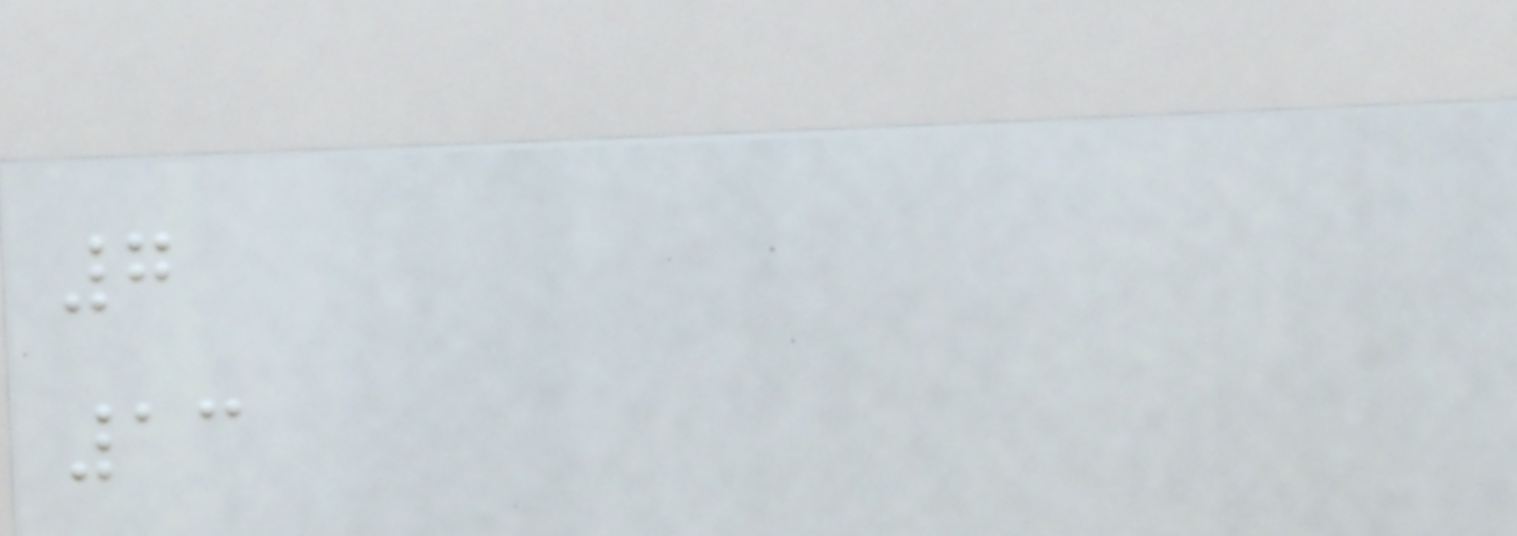7
13
